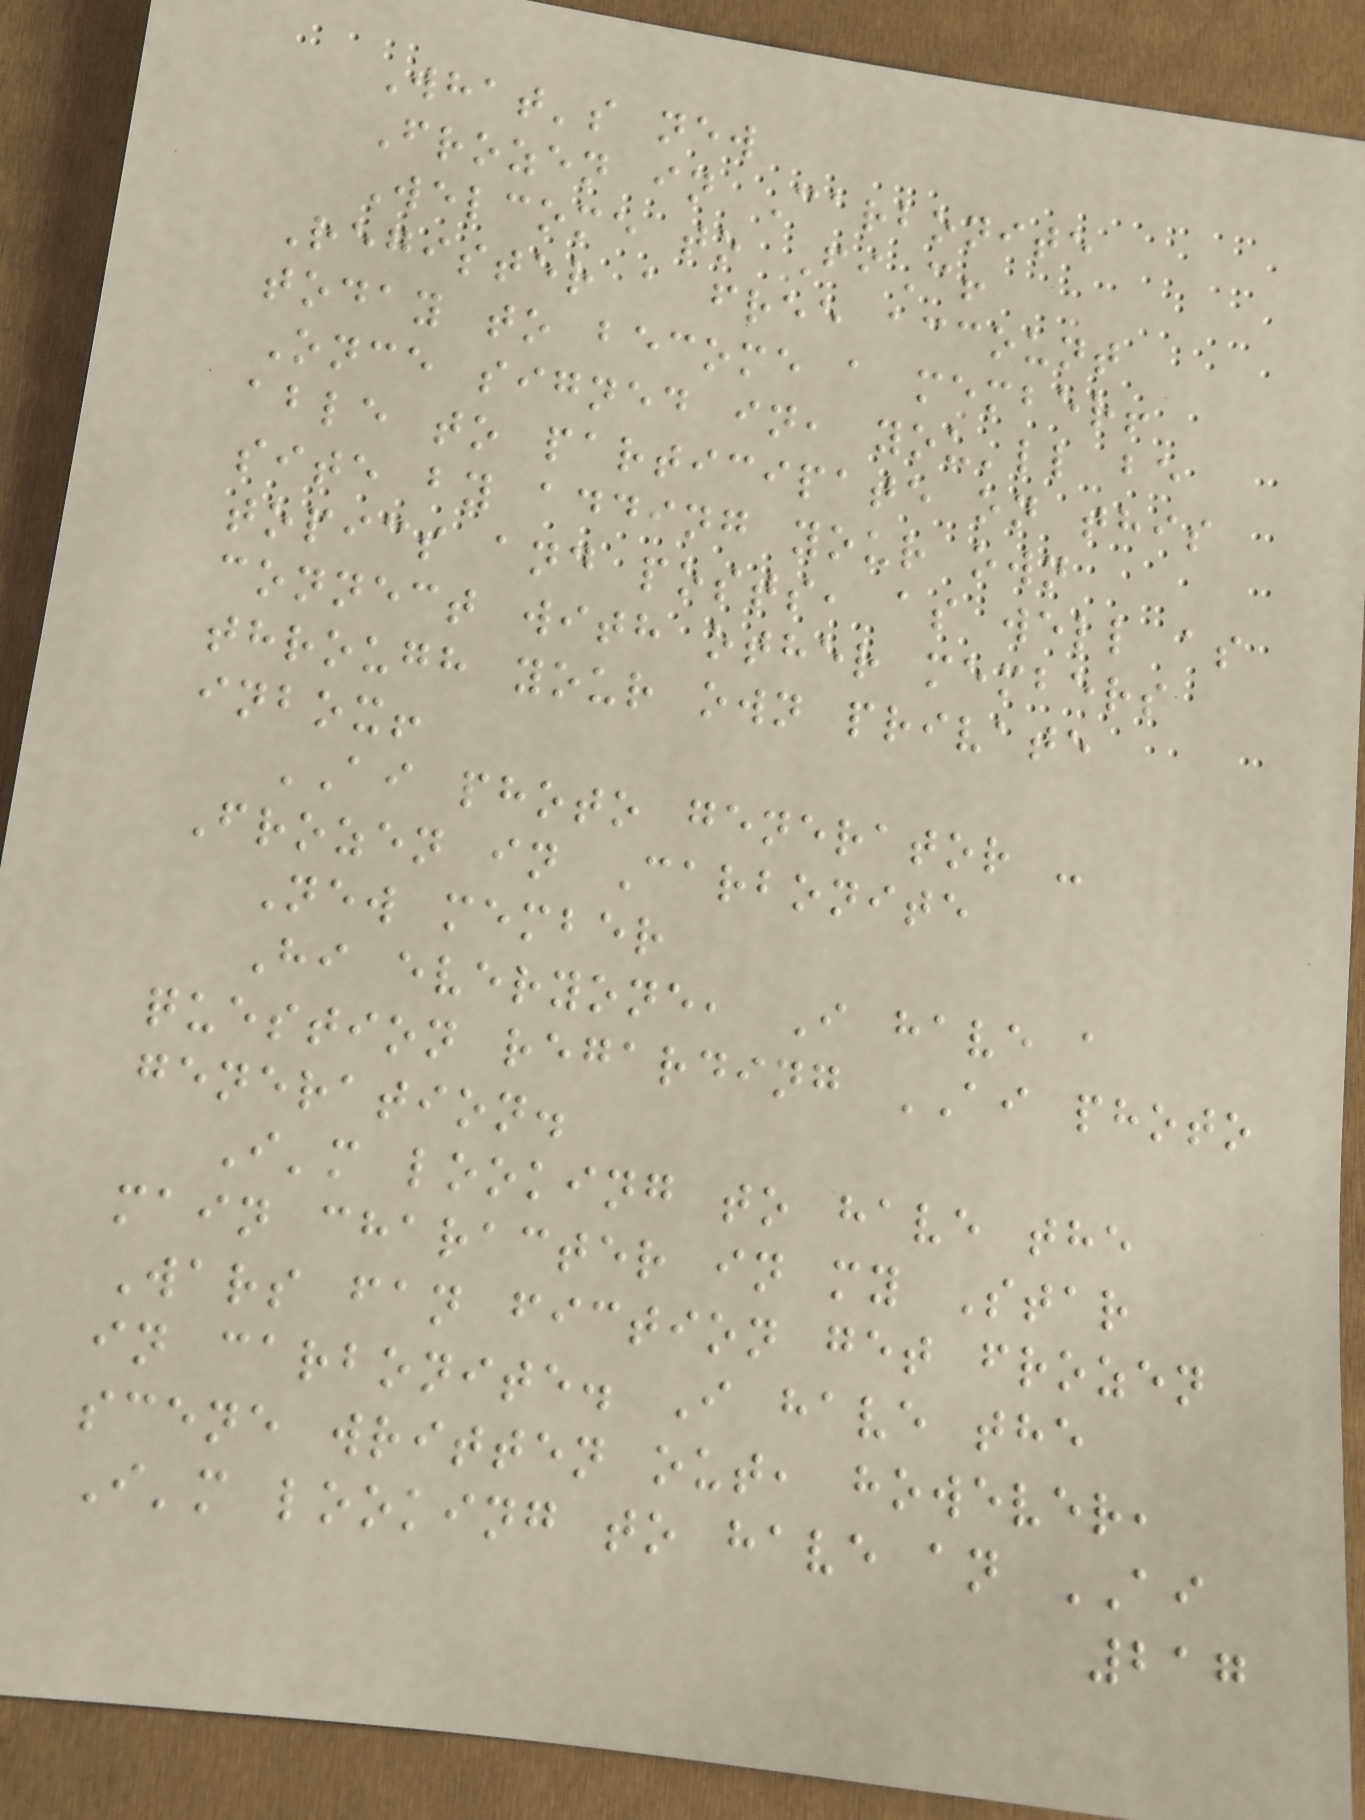What's new
Frozen in Carbonite
Welcome to FiC!
Register a free account
today to become a member!
Once signed in, you'll be
able to participate on this
site by adding your own
topics and posts, as well as
connect with other members
through your own private
inbox!
AI photo generator -
Frozen in Carbonite
New member
Hi everyone, I have a
question regarding AI photo
generation.
I'm looking to have the
main character in my Star
Wars fan fiction get frozen
in carbonite. I have the
scene written out, however,
I'm looking to have an AI
217
